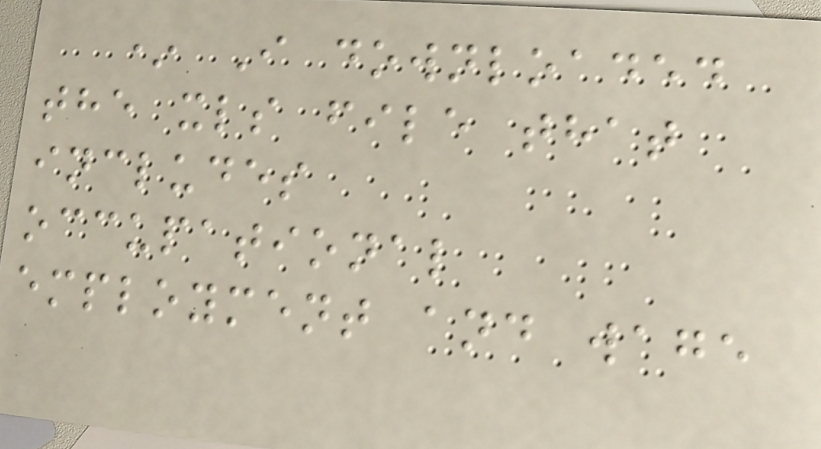* I downloaded
the xls file that
includes
occupational
employment and wage
